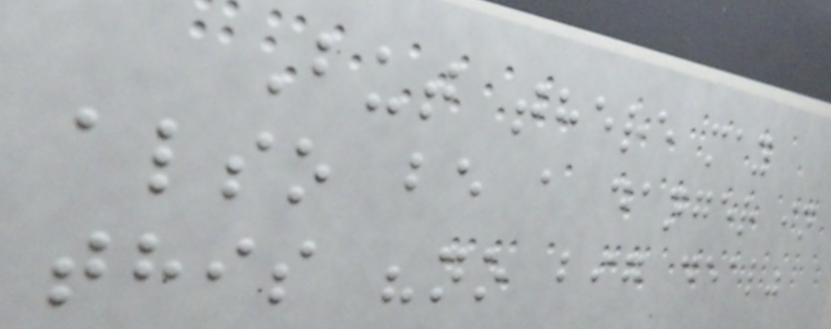But there may
also be a danger in
this "no big deal"
